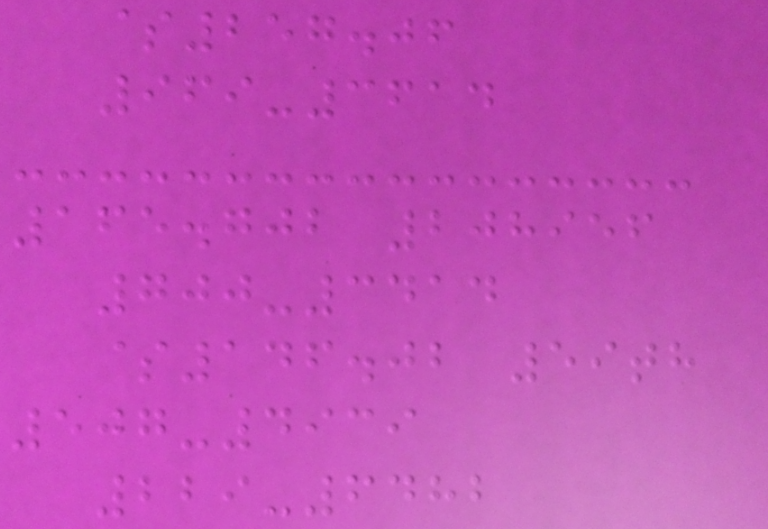$257.06
969-3614
165.702 208956
700-3414
$146.02 59th
507-4939
229-6482
